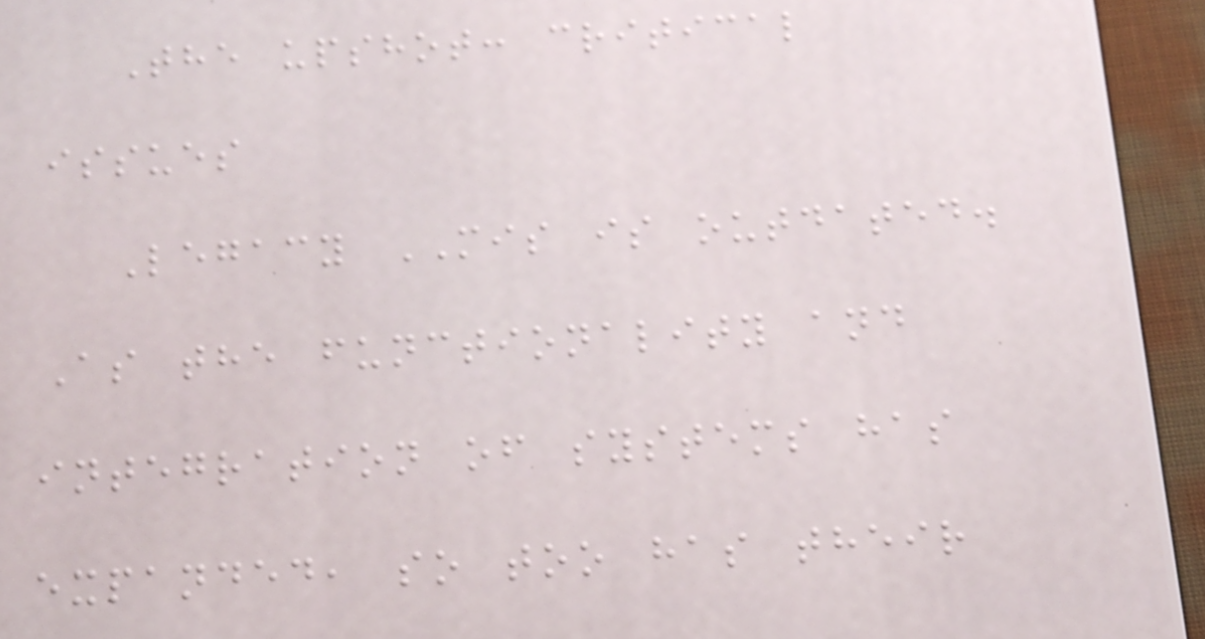The upshot: critical
issues
Legacy MIS is outdated.
As the functionality and
integration of systems has
expanded, so too has their
